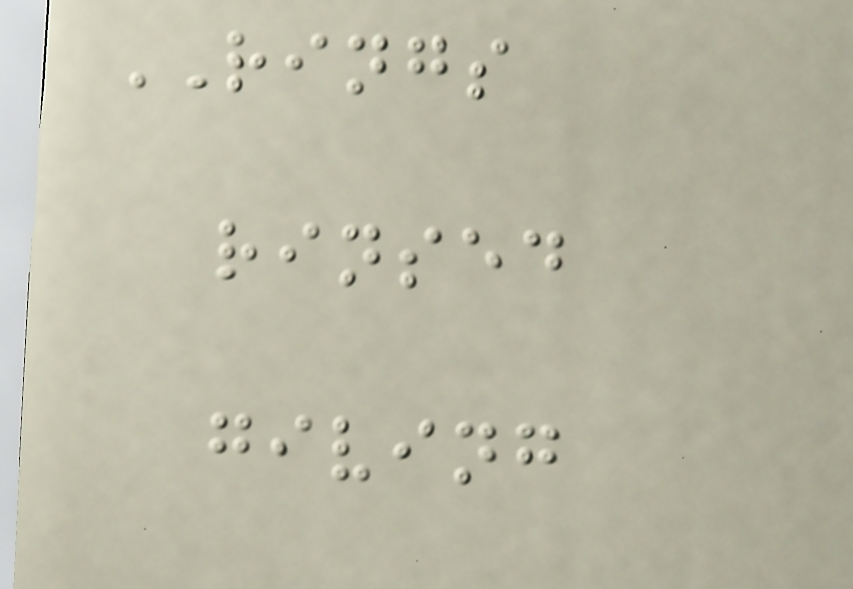RINGS
rinsed
giving
